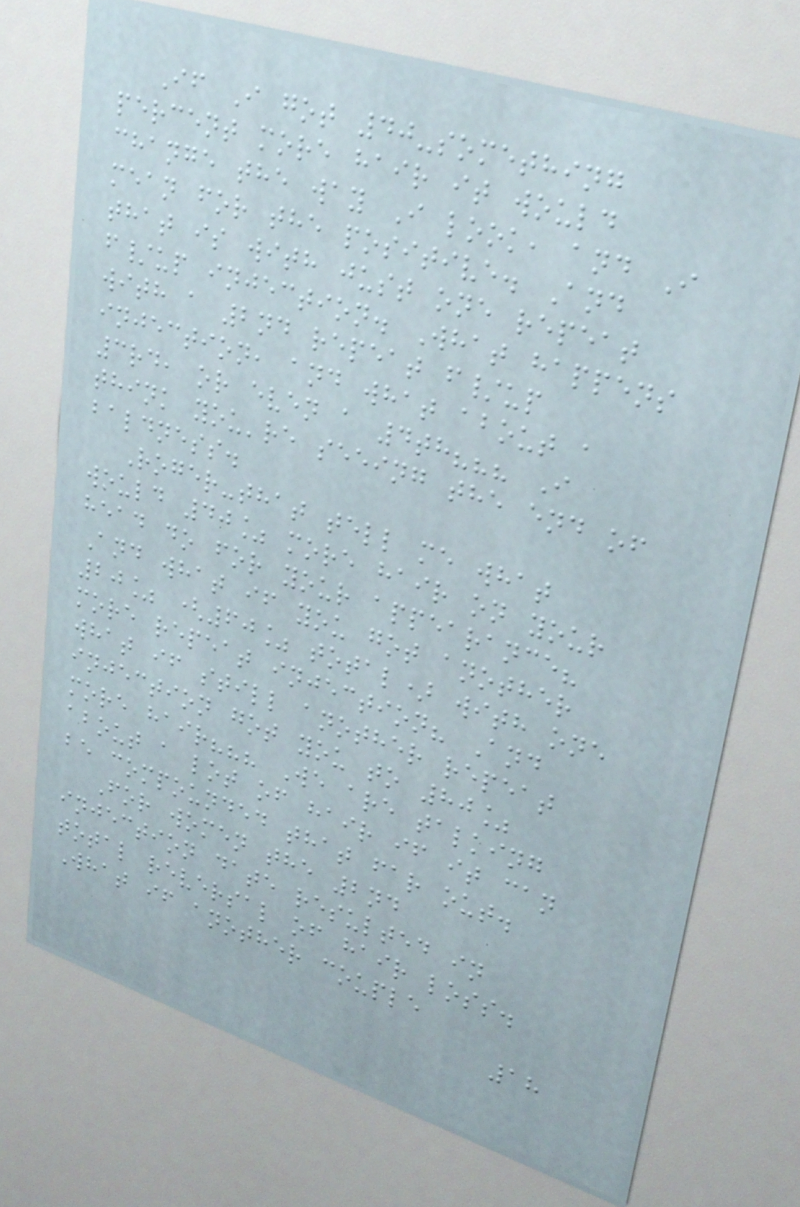If I got 40-something
percent more hair it would
change the way I look, and I
mean for the positive. And
that is with just one repeat
f/up injection. What happens
with a 2nd repeat f/up
injection, and what about a
3rd, or even a 4th??? I
think you're seeing the end of
baldness.
Roger-that tell me what
would 40% more hair on your
head do for your appearance?
And what if you got another
20% (60% total) with one
more repeat injection? And
what if still another repeat
injection got you to 80%
more hair??? We are talking
about a lot of hair if it can
be compounded that far out.
For women the 2nd
injection date resulted in
total reversal of hair loss.
What if another couple
18
